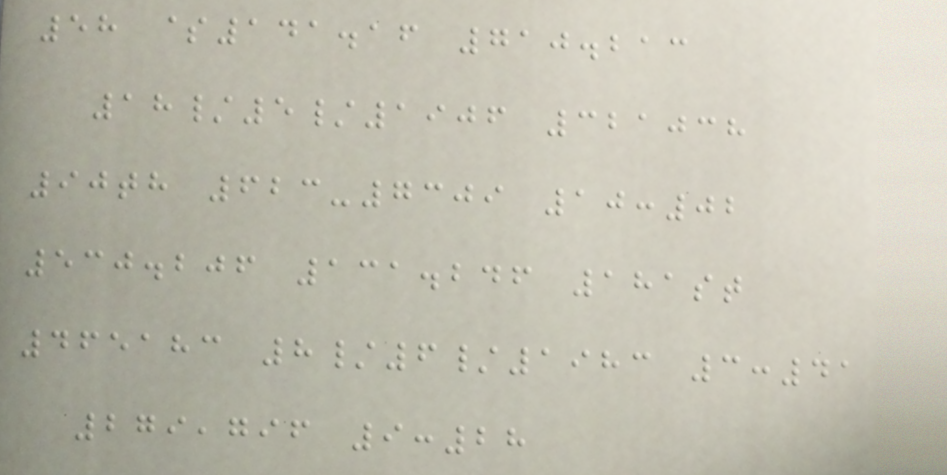58 $141.16 710.213
18/5/1906 321038
90th 623-7309 10:02
530.206 131.246 181st
465183 8/6/1983 3:41
279,796 9:28
